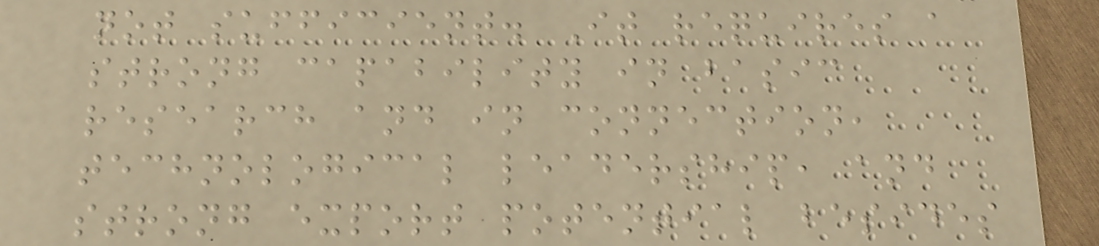not sufficient. It requires a
strong capability in basic
research and in connection,
technological leadership, and
strong export potential besides
